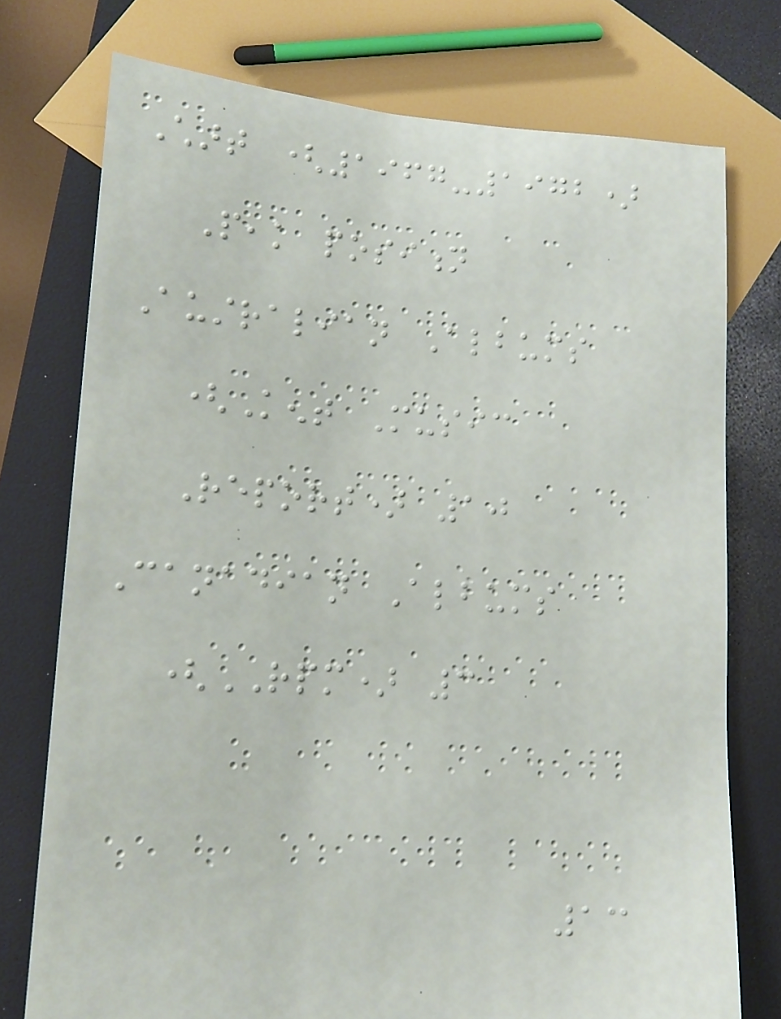Chart (1967-1972)
Peak position
Australian Albums
(Kent Music
Report) 10
Canadian Albums
(RPM) 3
13
